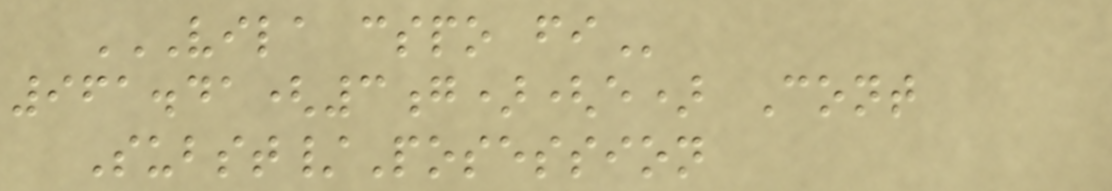VILA CSPO FI
961.41(3g)(e) Cont
Subst/Posession
